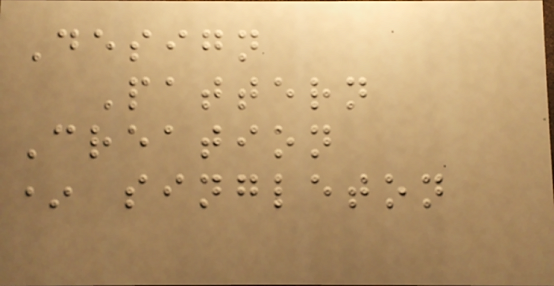Design
Pattern
Creation
* singleton
